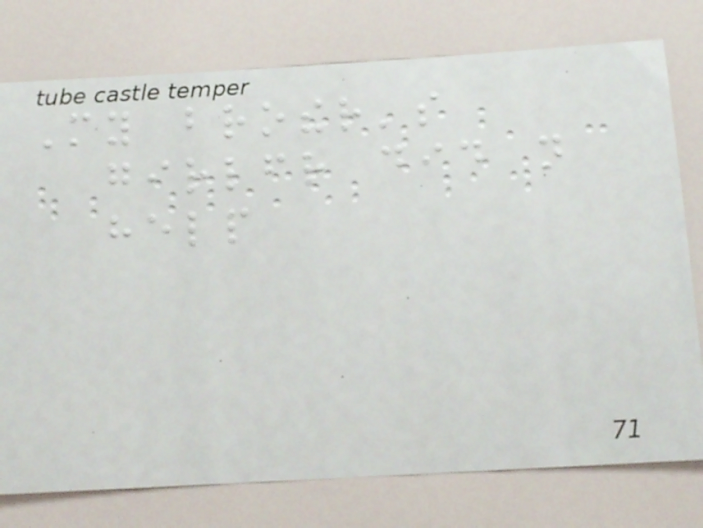My brother's
girlfriend did not
help
